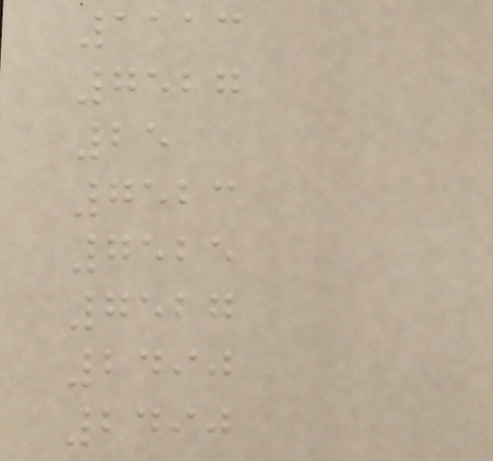1113
7527
25
7523
7525
7527
2490
2490
